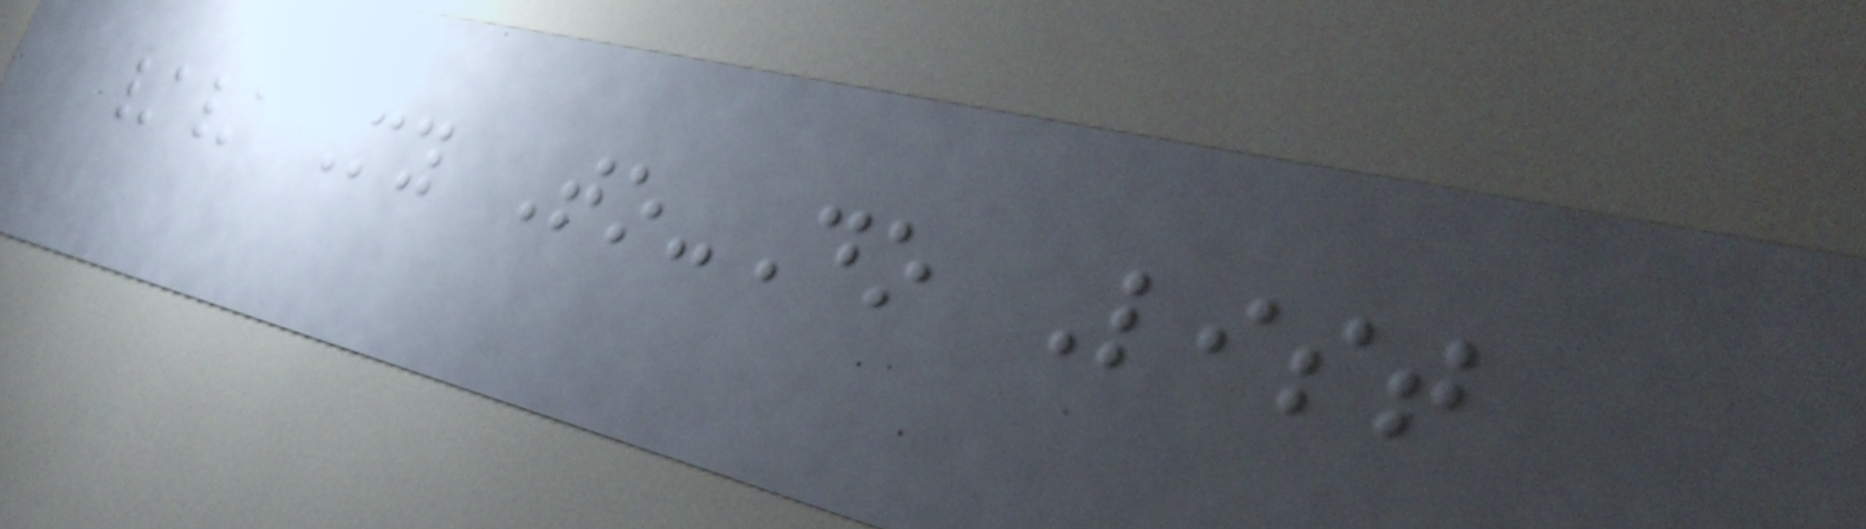// My To-Do List
